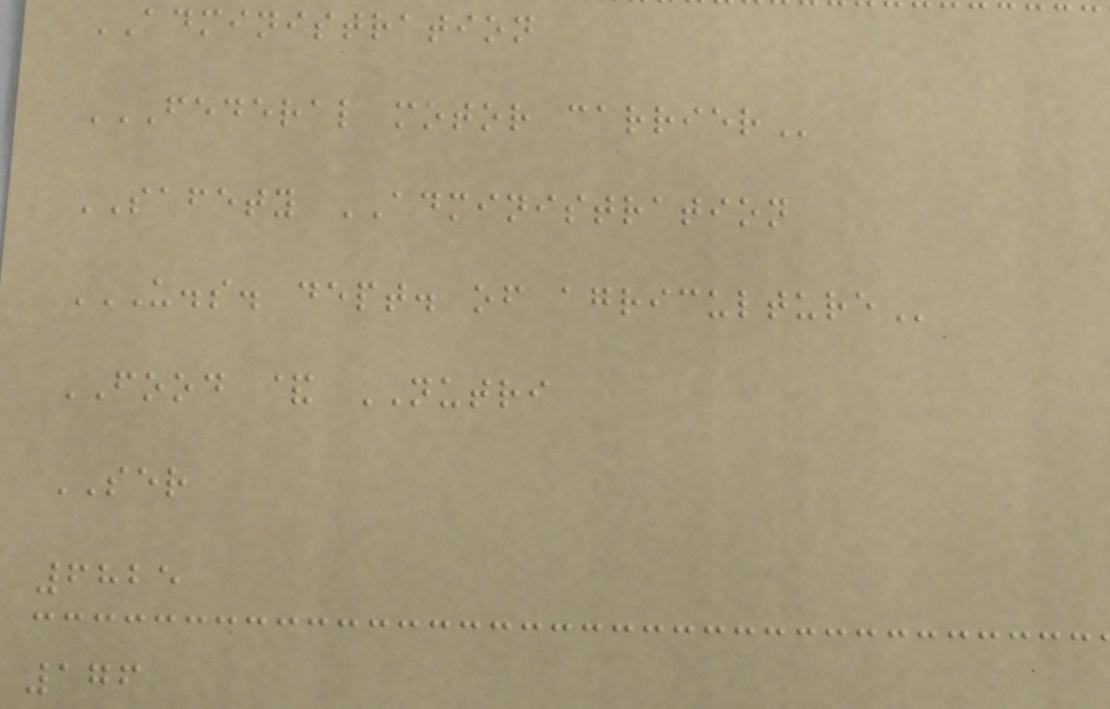ADMINISTRATION
FEDERAL MOTOR CARRIER
SAFETY ADMINISTRATION
U.S. DEPT. OF AGRICULTURE
FOOD & NUTRI
SER
6825
176
